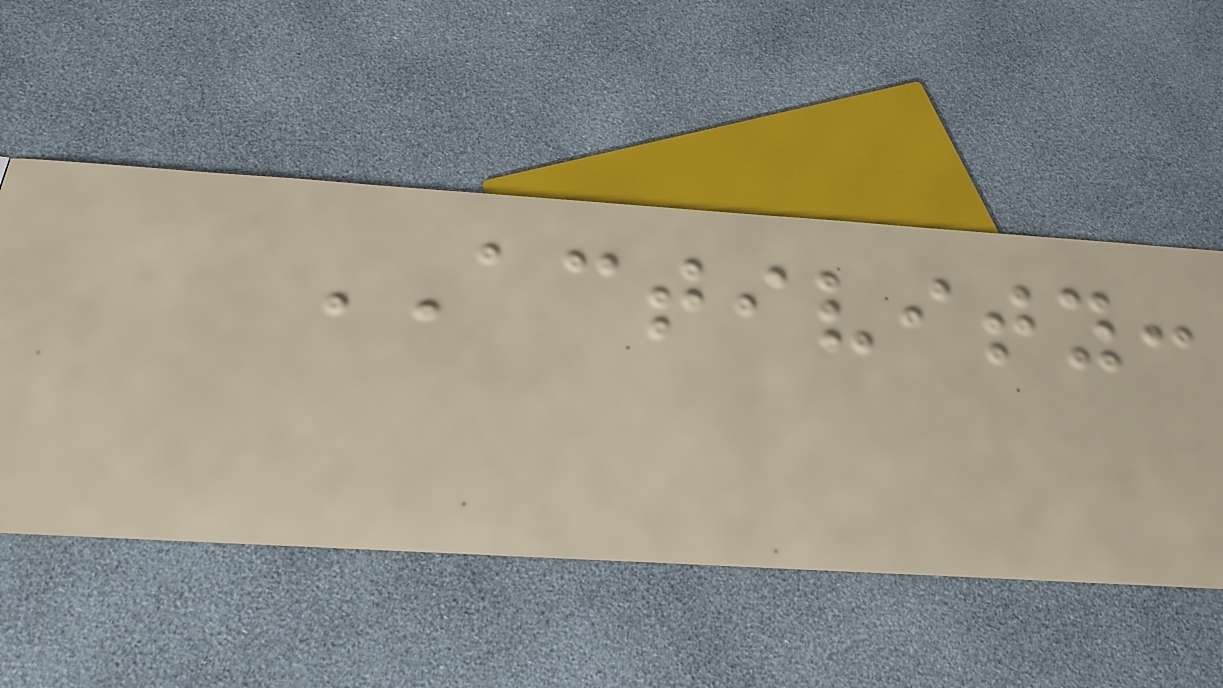ACTIVITY:
